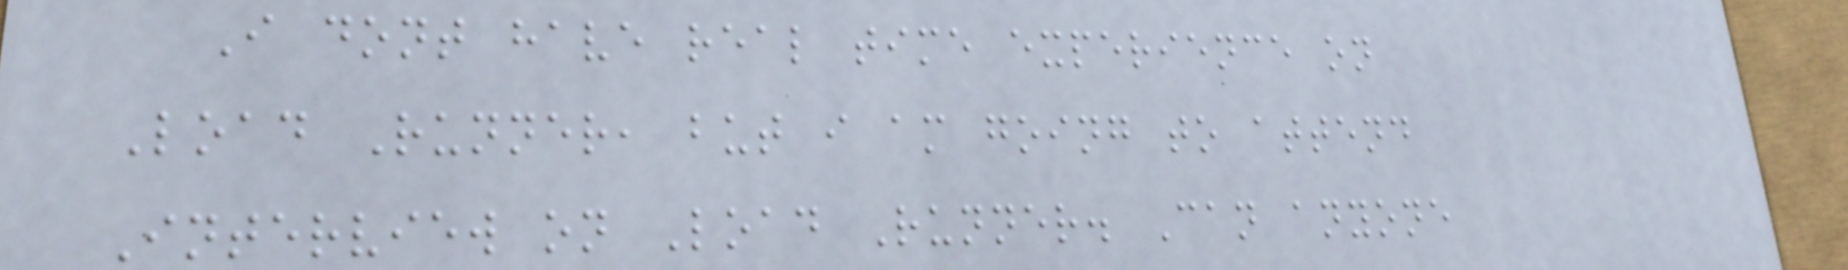I dont have real time experience on
Load Runner, but i am going to attend
Interview on Load Runner. Can anyone
